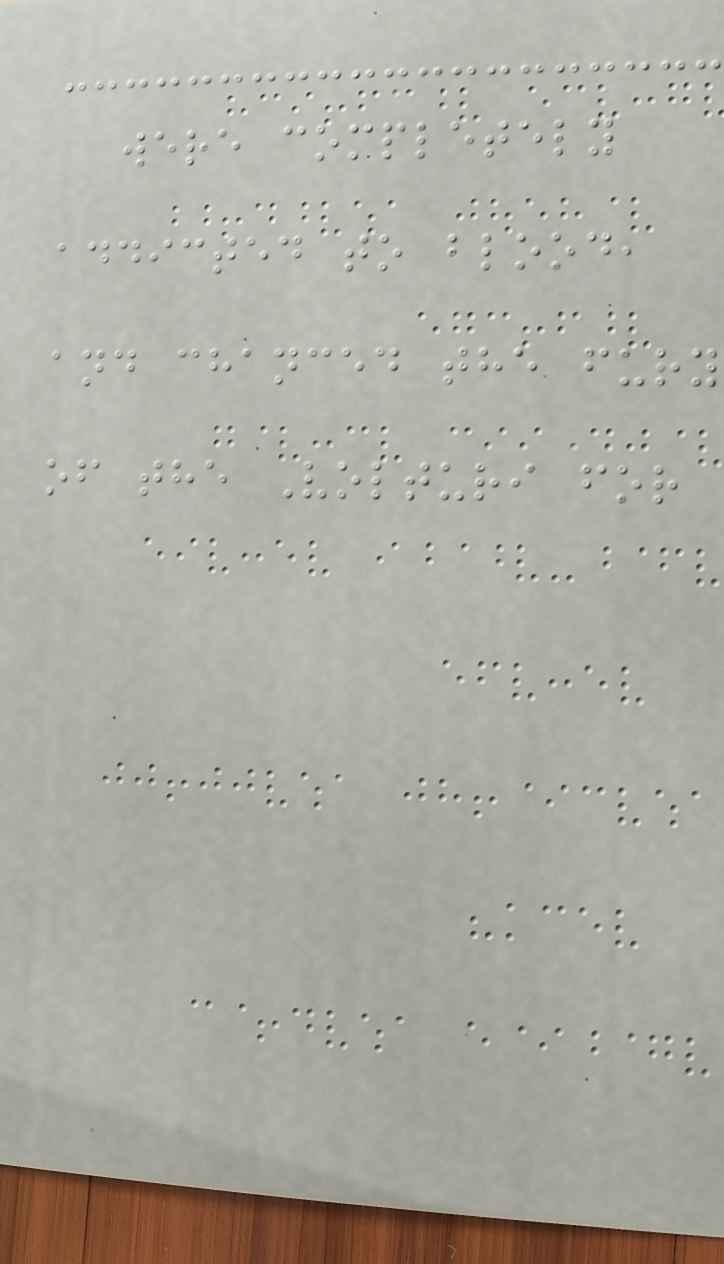were completely
addicted to blood,
and chanced the fury
of the Volturi for
